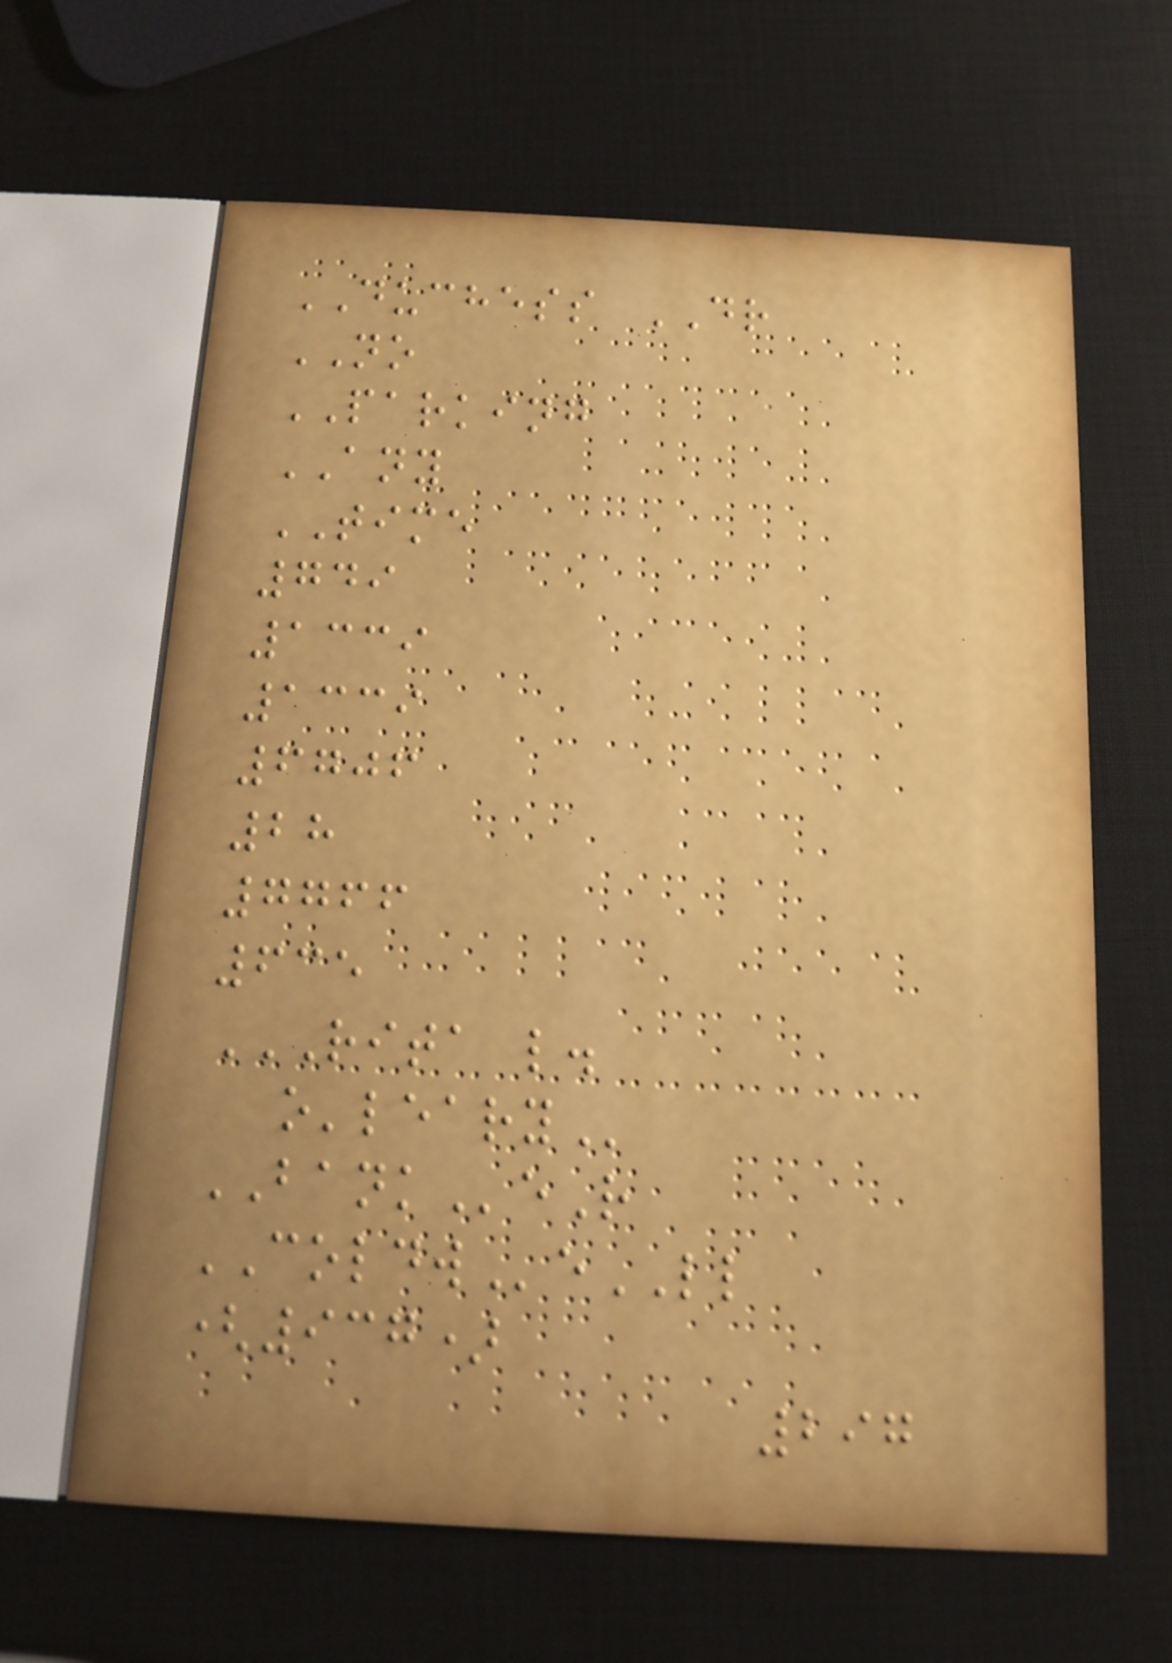DUCHESS DR
NO
PARKING
ANY
TIME
749
1339
1339
6706
28
7766
635
RITA L.
O'LEARY
BANKeR
COLDWeLL
(937)
297
